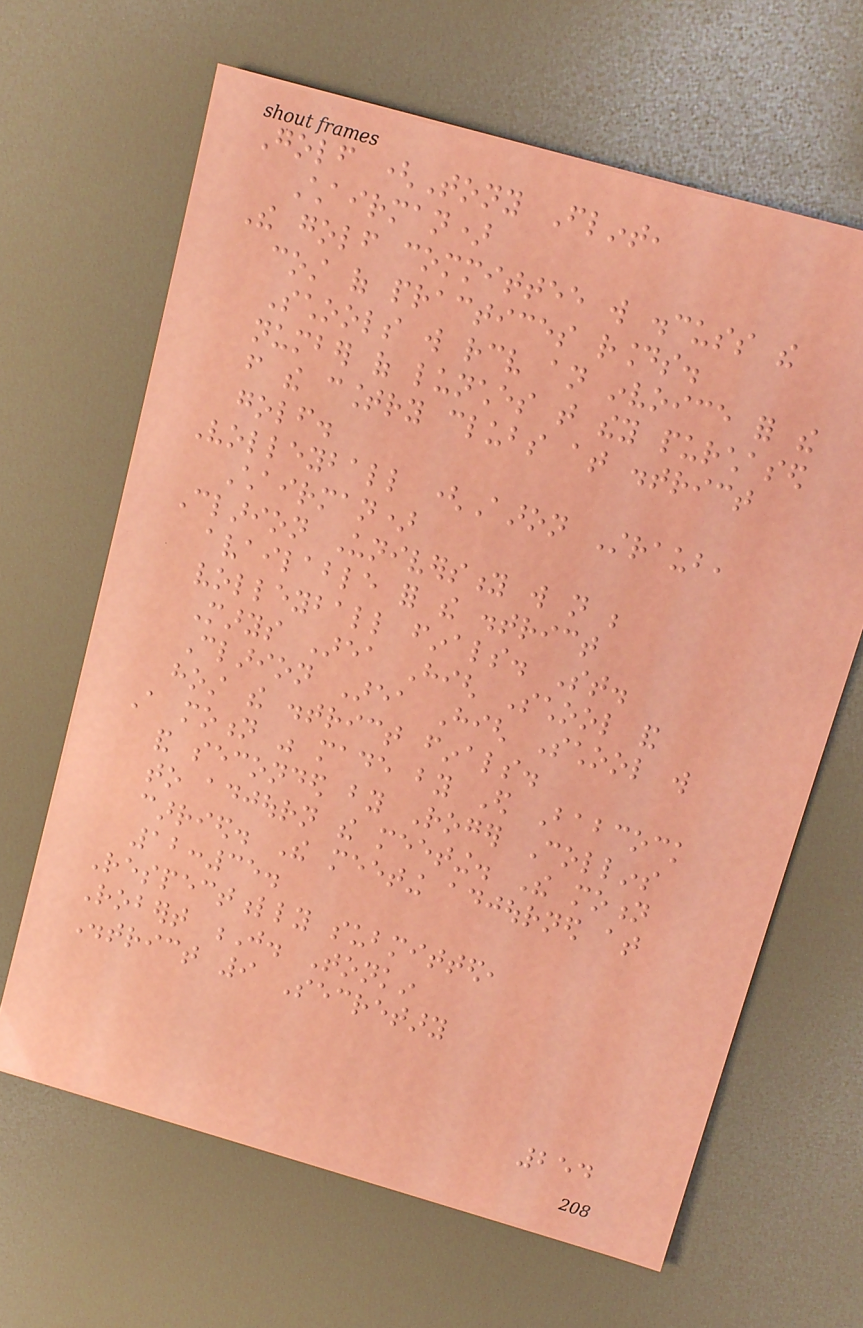Golf (Tony Flint,
Chairman)
The golf committee will discuss the
cost of practices rounds.
Schools will receive an invoice for the
number of lunches that they purchased
from the country clubs at district
golf.
Volleyball (Aaron Straub,
Chairman)
Clarion University will not be
available for the district
volleyball finals. St.
Marys Area High School and
Clarion Area High School will
host the district finals.
A motion was made by Ed Babcock
and seconded by Roger Collins
to adjourn the meeting. The motion
carried. The meeting adjourned at
12:35.
Respectfully submitted,
Robert J. Tonkin
District 9 Secretary
254
